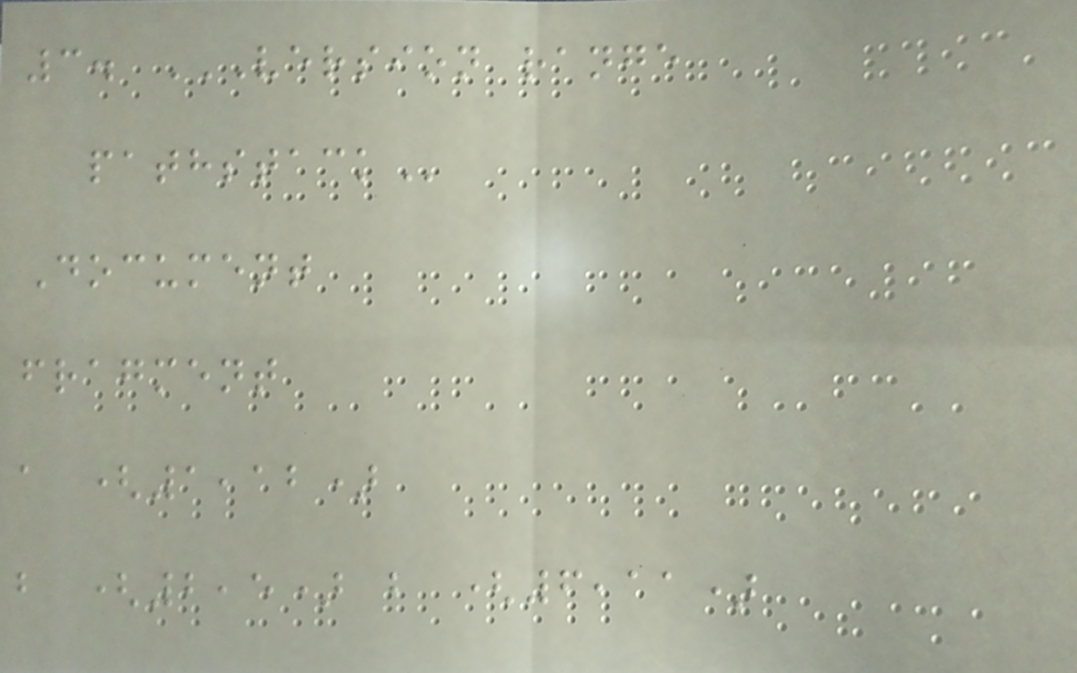3. VERSION RANGE
PATHSTACK
Document
fragment
a (1,12)
b (2,5) b (6,11)
